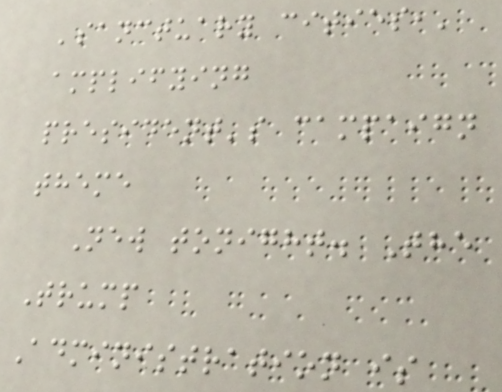'sanctuary cities,'
amplifying
president's campaign
theme
New tonight. The
Trump
Administration is
